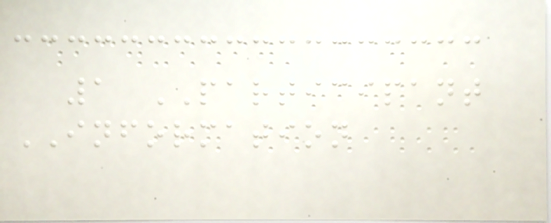1 PARTICIPANT
INFORMATION
